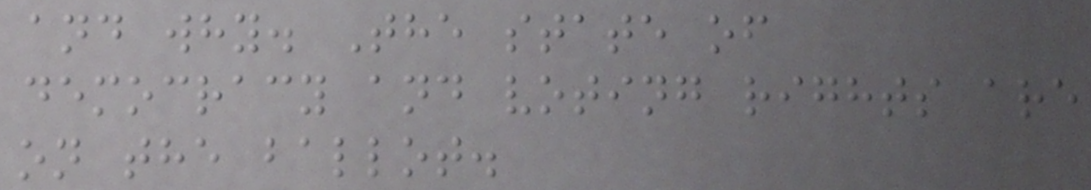and why. The state of
democracy and voting rights are
on the ballot.
